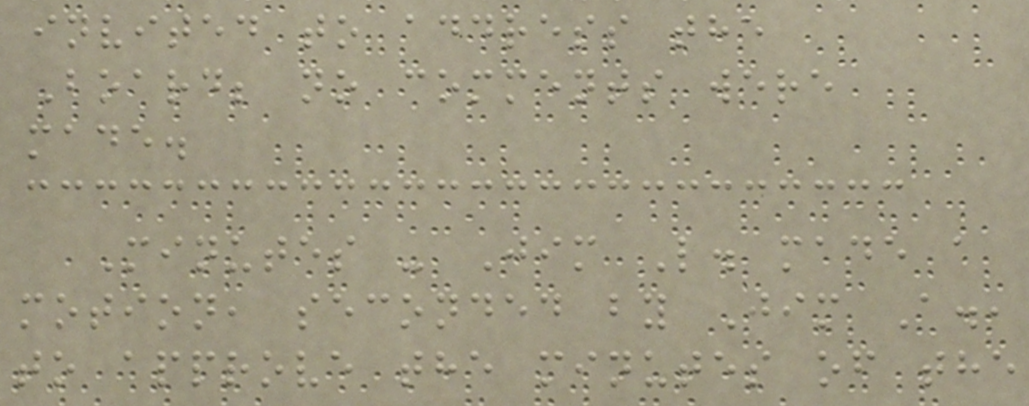invited to address the
Board; no comments were
made.
Minutes - Jim L. made a
motion, seconded by Jim A.,
to approve the minutes of the
